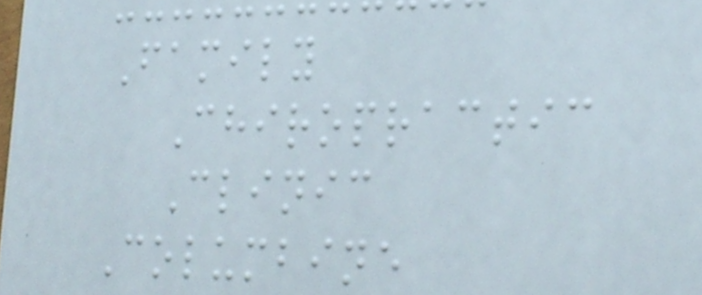Family
Chiropractic
Clinic
Columbine
